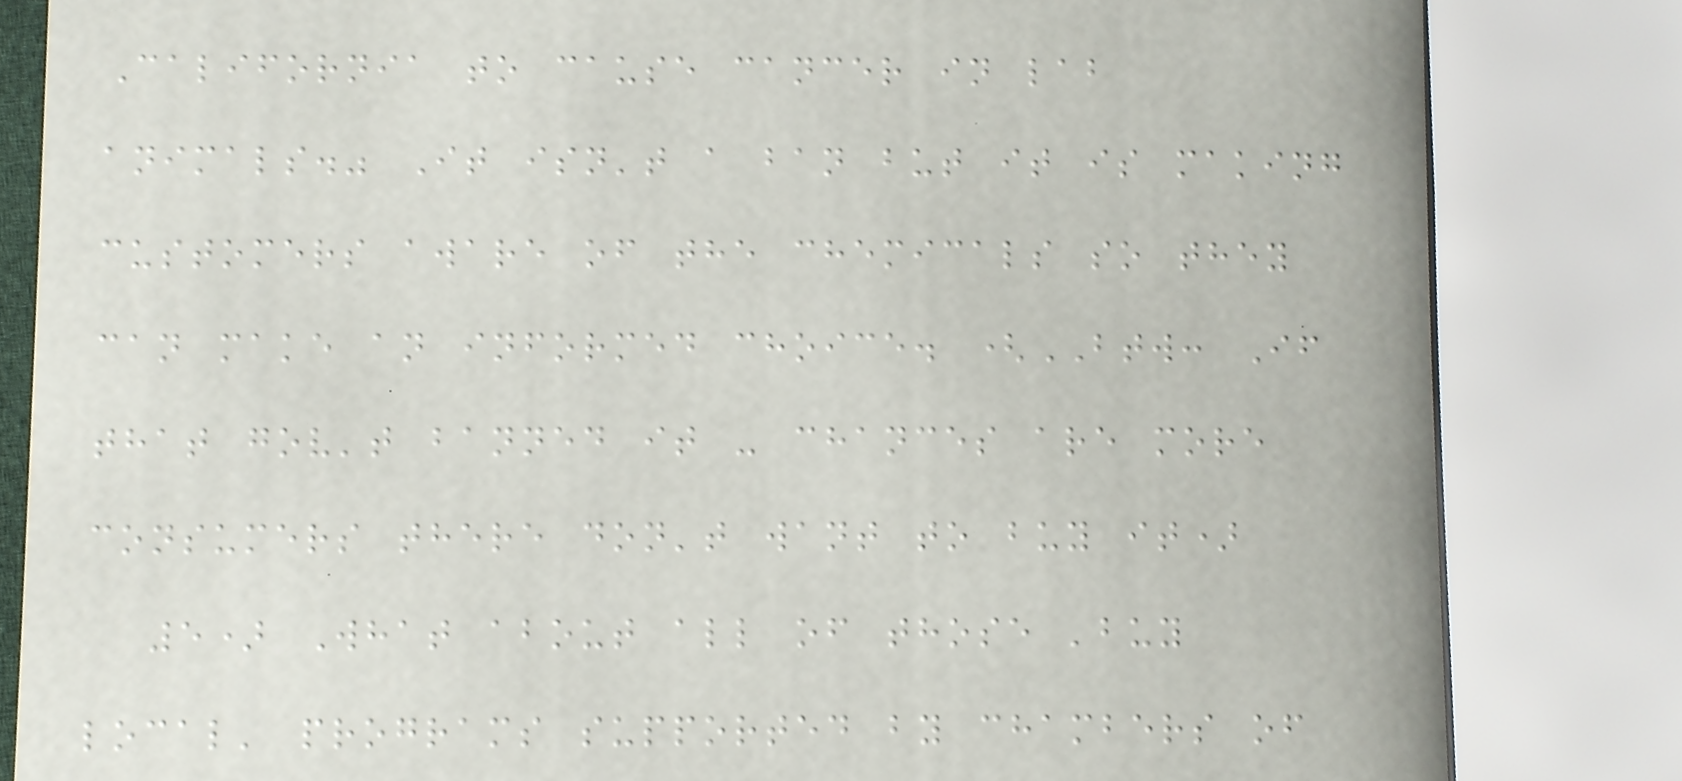California to cause cancer in lab
animals." It isn't a ban but it is making
customers aware of the chemicals so they
can make an informed choice. (BTW: If
that gov't banned it - chances are more
consumers there don't want to buy it)
5) What about all of those 'buy
local' programs supported by chambers of
